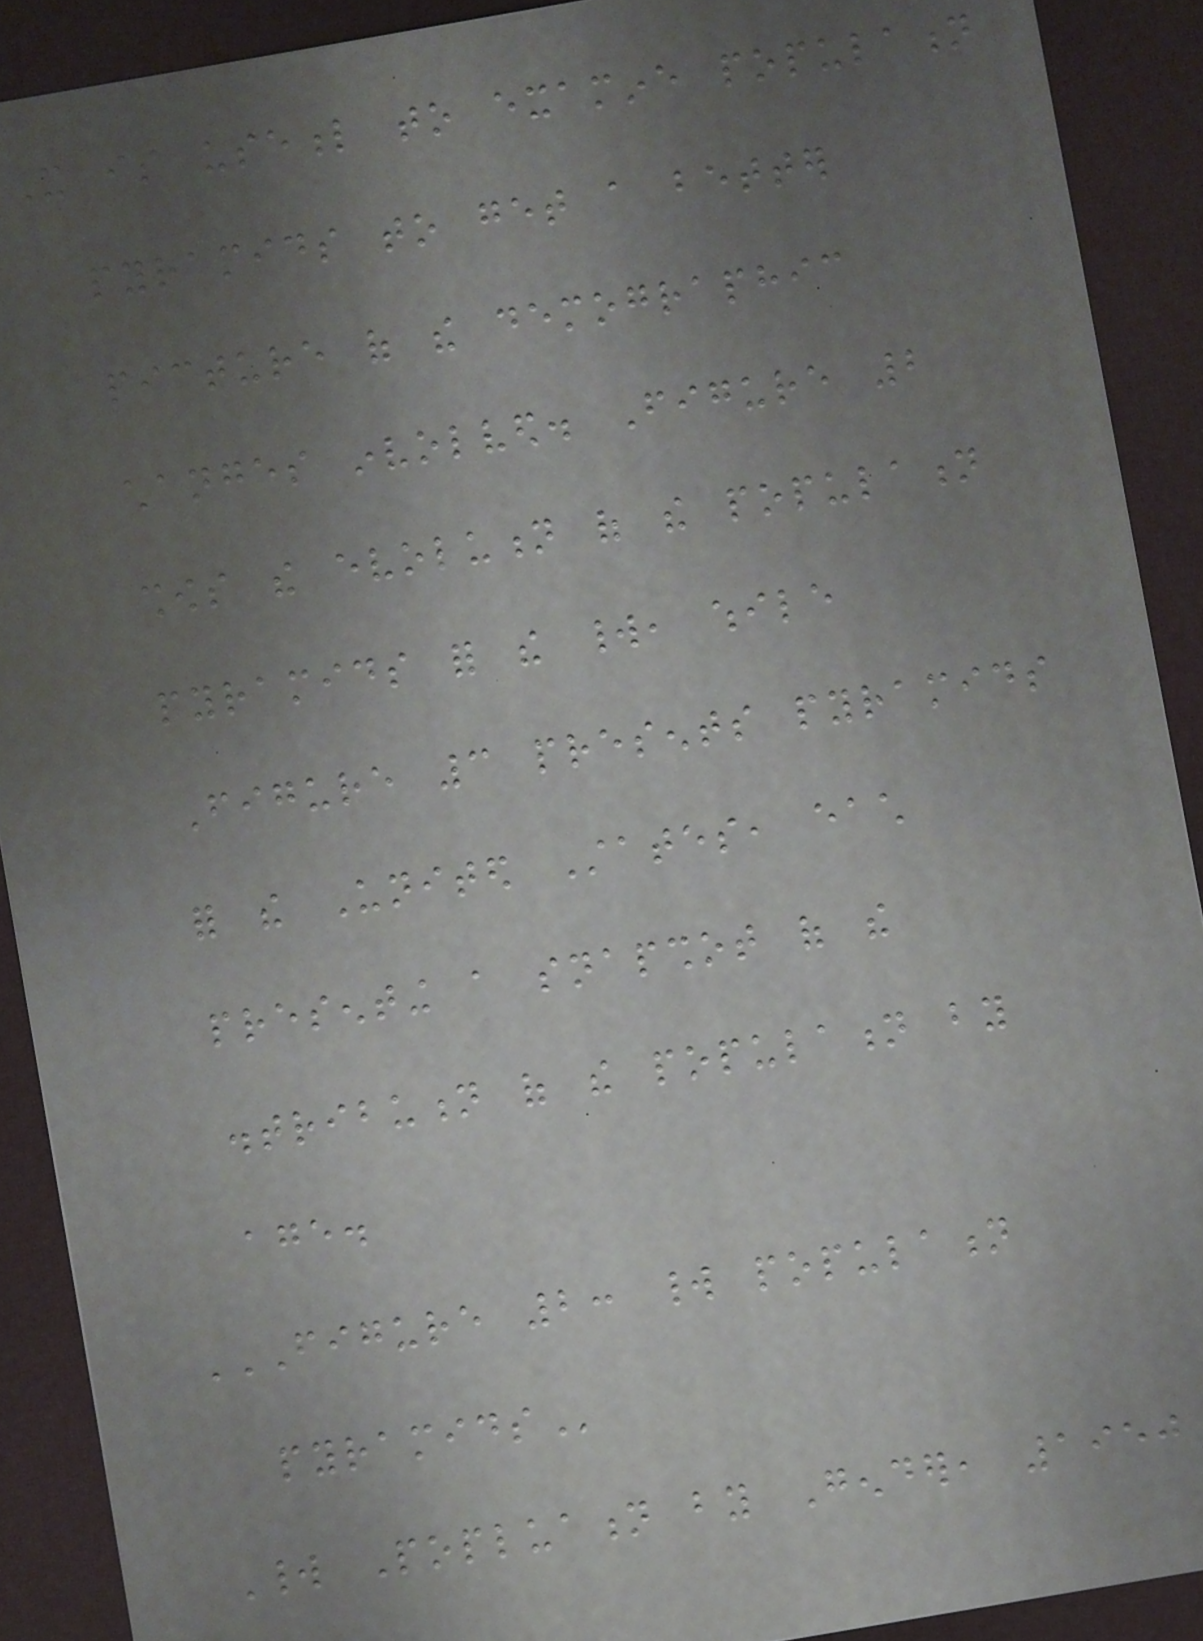It is useful to examine population
pyramids to get a better
picture of the demographic
changes involved. Figure 2
shows the evolution of the population
pyramids for the world, while
Figure 3 presents pyramids
for the United States, each
presenting a snapshot of the
distribution of the population by
age.
FIGURE 2: WORLD POPULATION
PYRAMIDS
World Popluation by Gender, 1950
